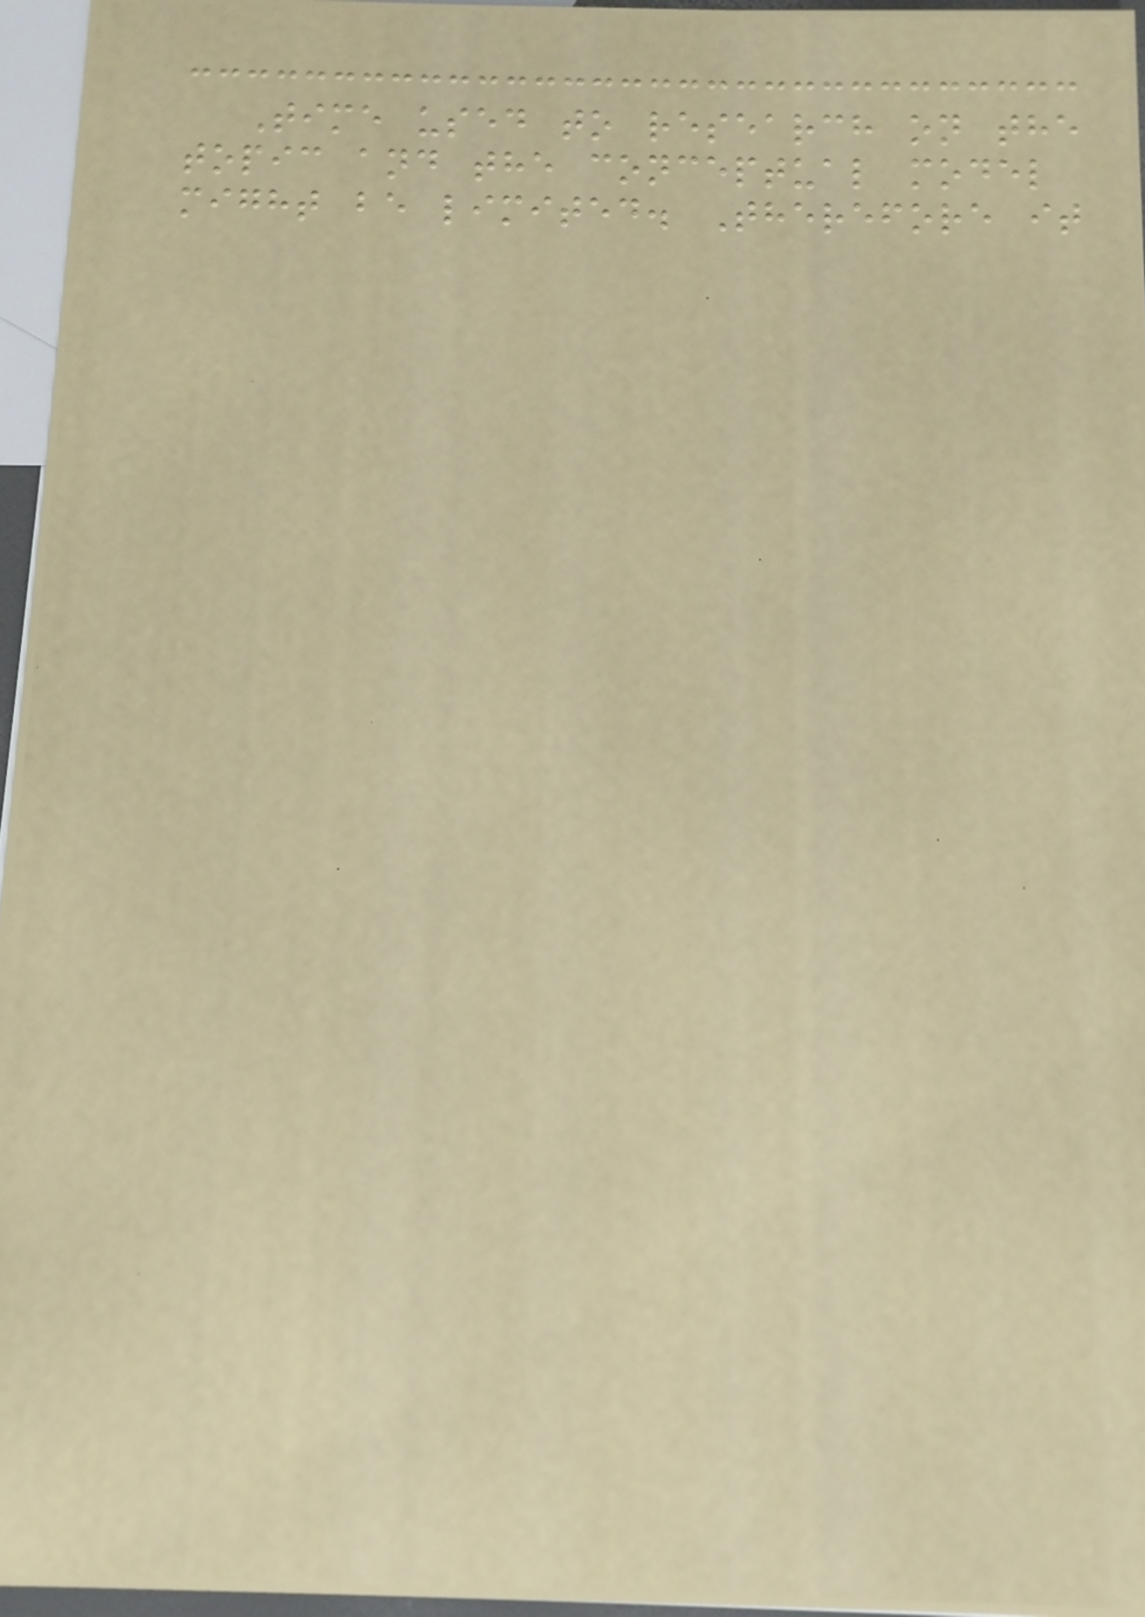Time used to research on the
topic and the conceptual model
might be limited. Therefore it
